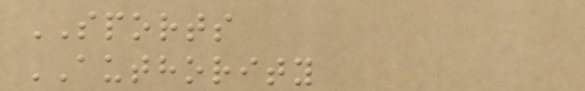SPORTS
AUTHORITY
